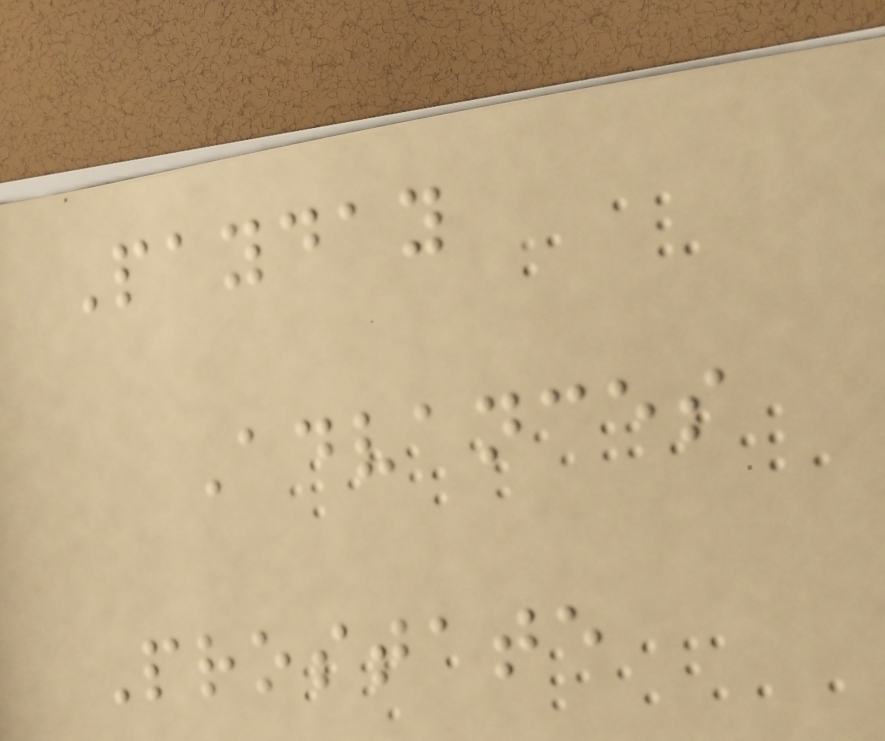Payday
Advances
Prostate
